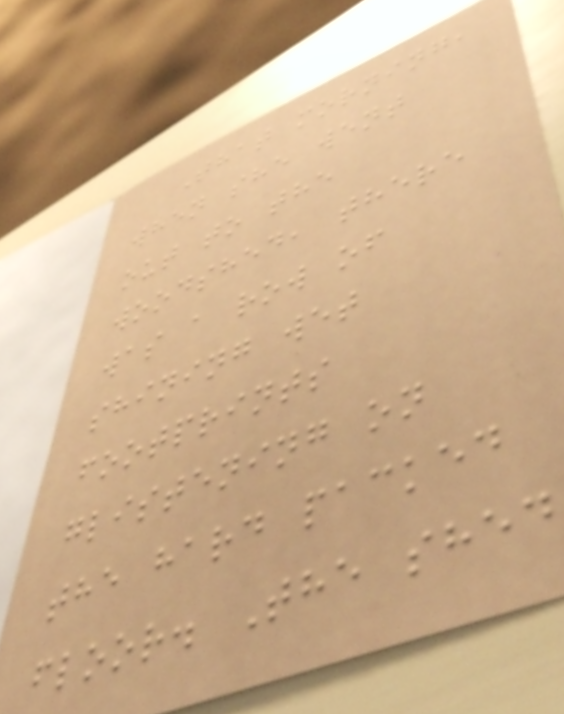That morning,
when she went
out to the
woodshed, there
was a row of
shining wet
footprints
glistening on
the hard packed
floor. The shed
